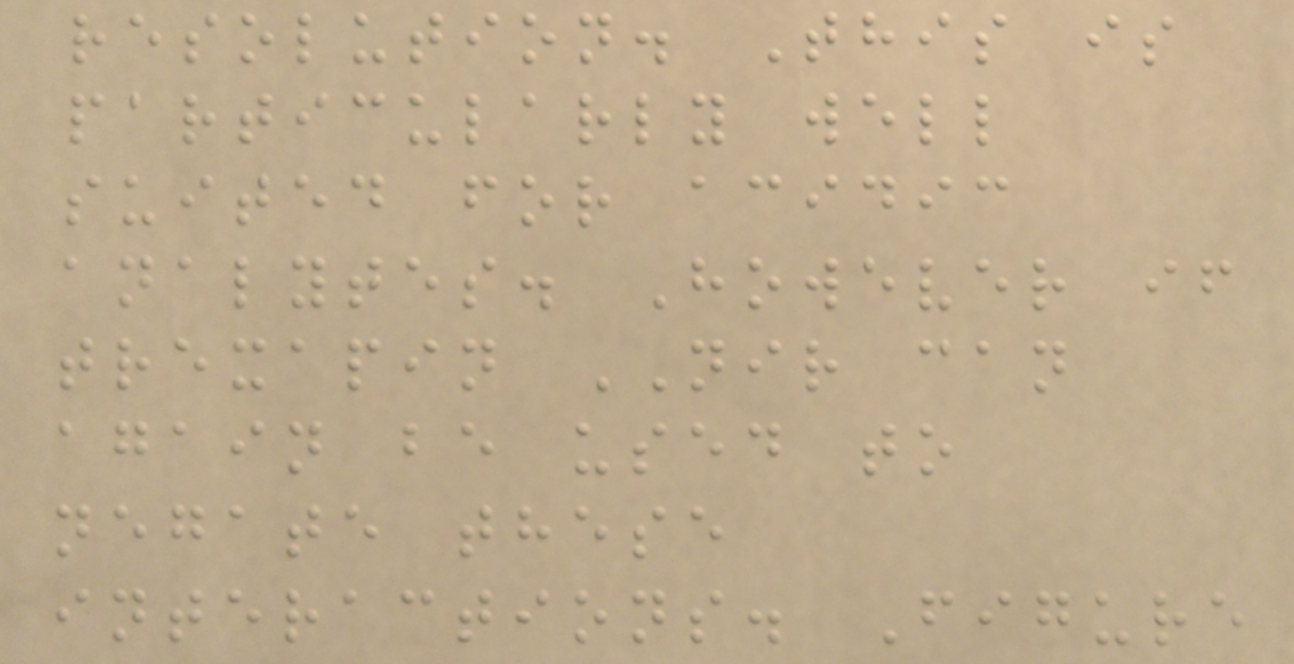resolution. This is
particularly well
suited for acidic
analytes. However if
trexapin NIR can
again be used to
negate these
interactions. Figure
